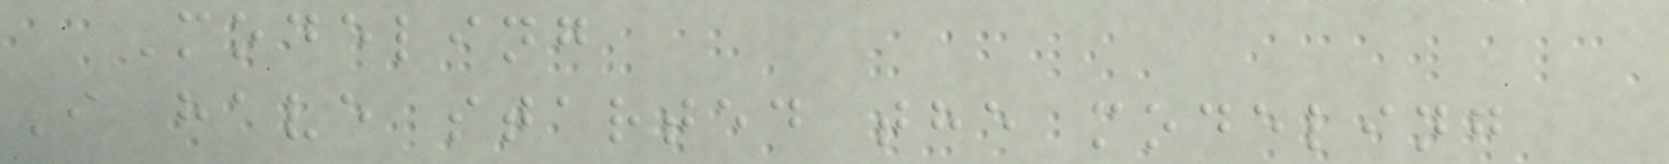Modeling
I have started the modeling
